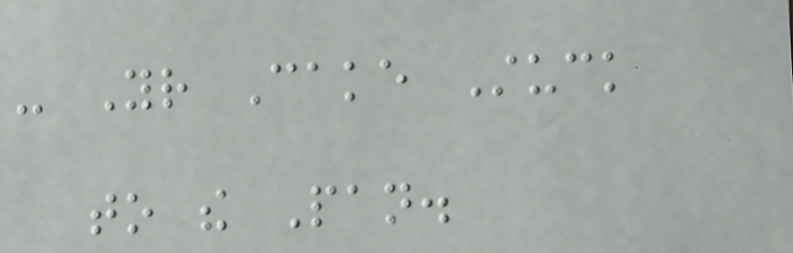- Your Cake Stuck
to the Pan.
